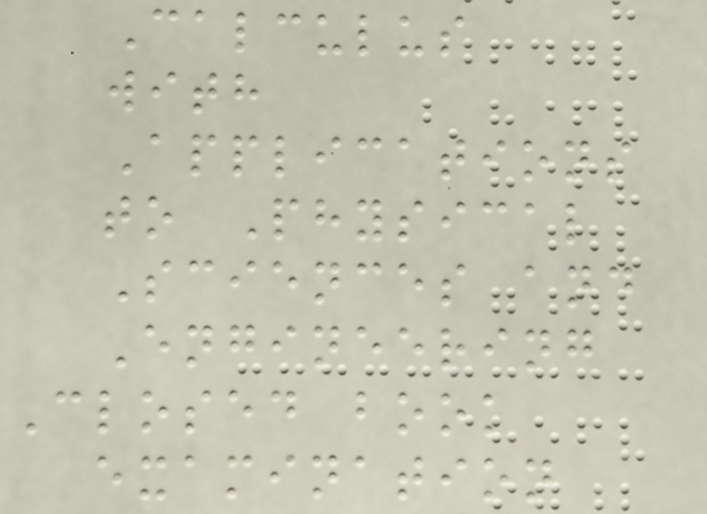Calculus
with
Applications
to Physical
Sciences and
Engineering
Closed book
examination
